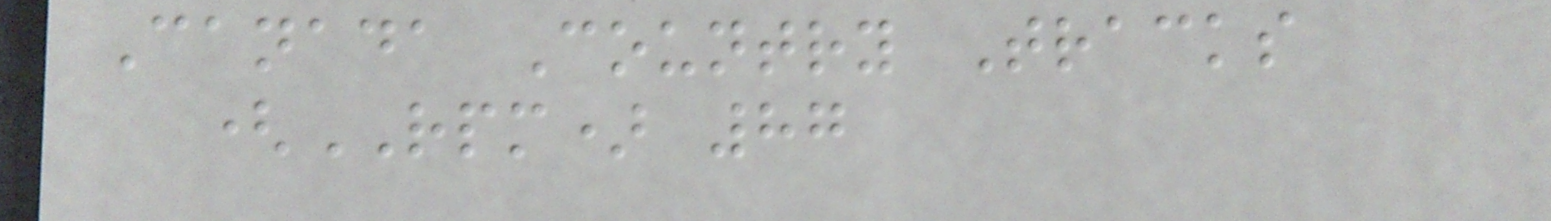Canada Country Tracks
(RPM) 87
